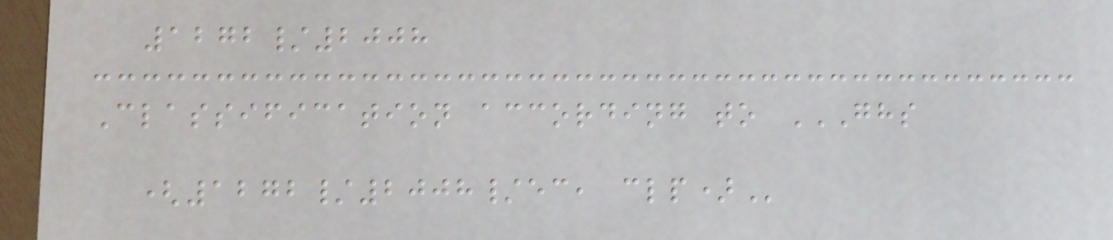1272/2008
Classification according to GHS
(1272/2008/EC, CLP)
